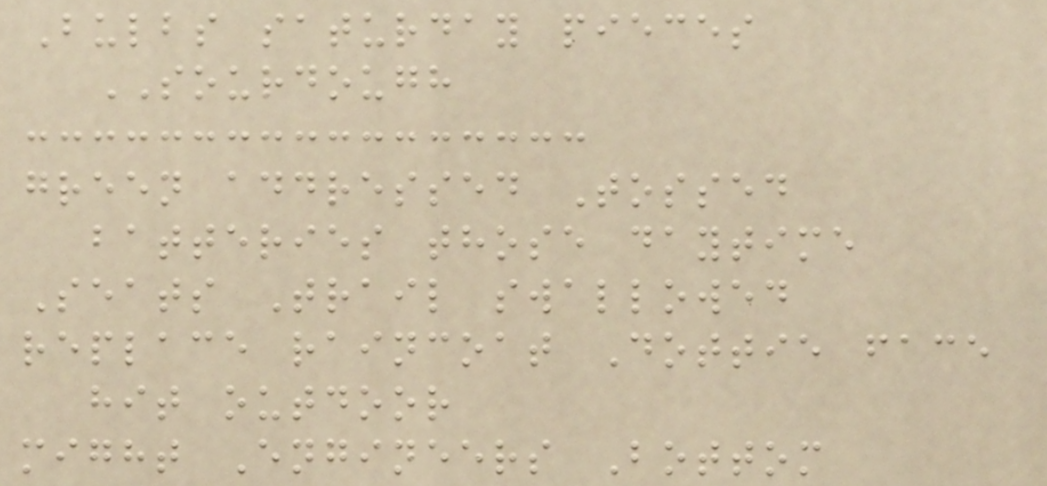Bulbs saturday pieces
SOURDOUGH
green addressed Tossed
batteries those daytime
Seats Trail swallowed
replace raincoat Dottie face
hit outdoor
might Engineers Bottom
